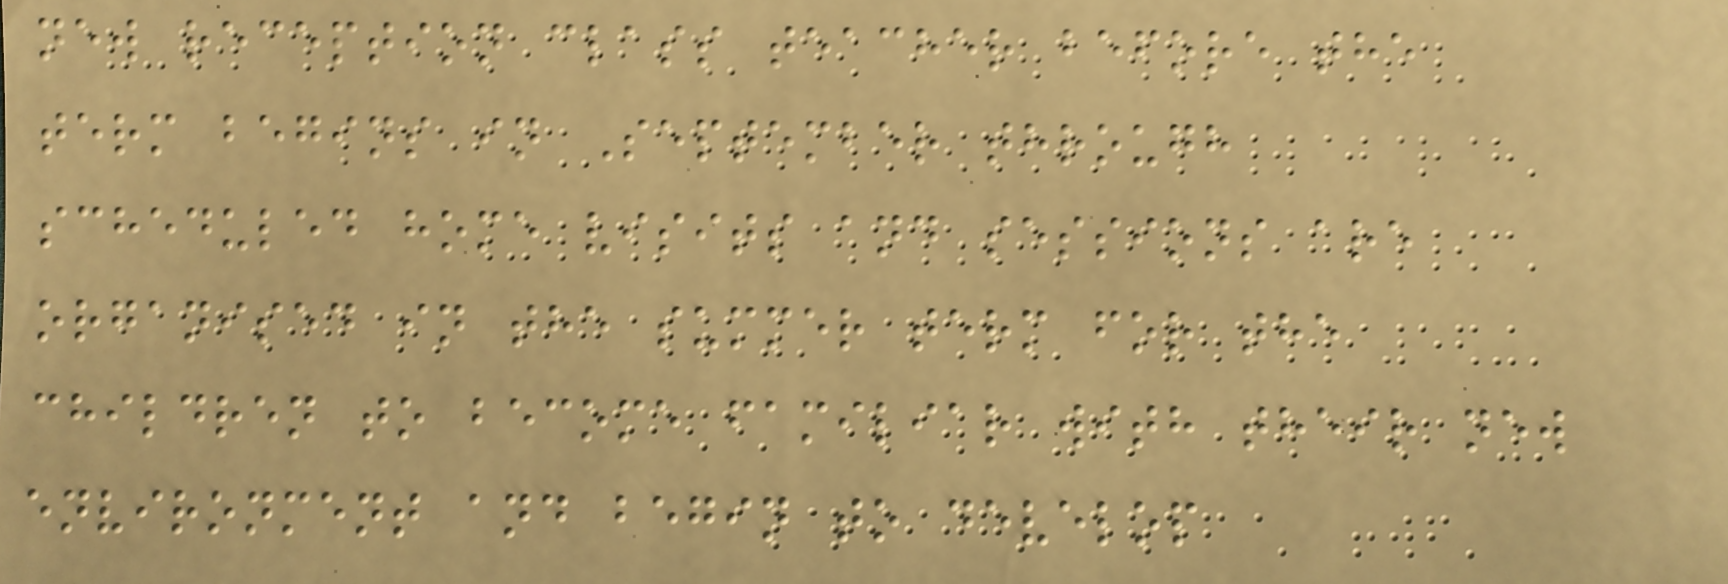new reception class teacher before the
term begins in September through
scheduled home visits and sessions are
organised in the summer term for the
children to become familiar with their new
environment and begin to develop
